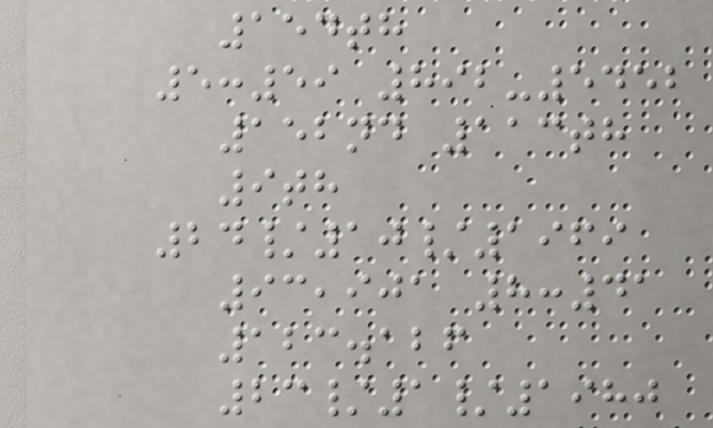154th
5:59 892-5452
152nd 113th
9th
24/10/1969
93,901 8:41
123.126
23/1/1980
